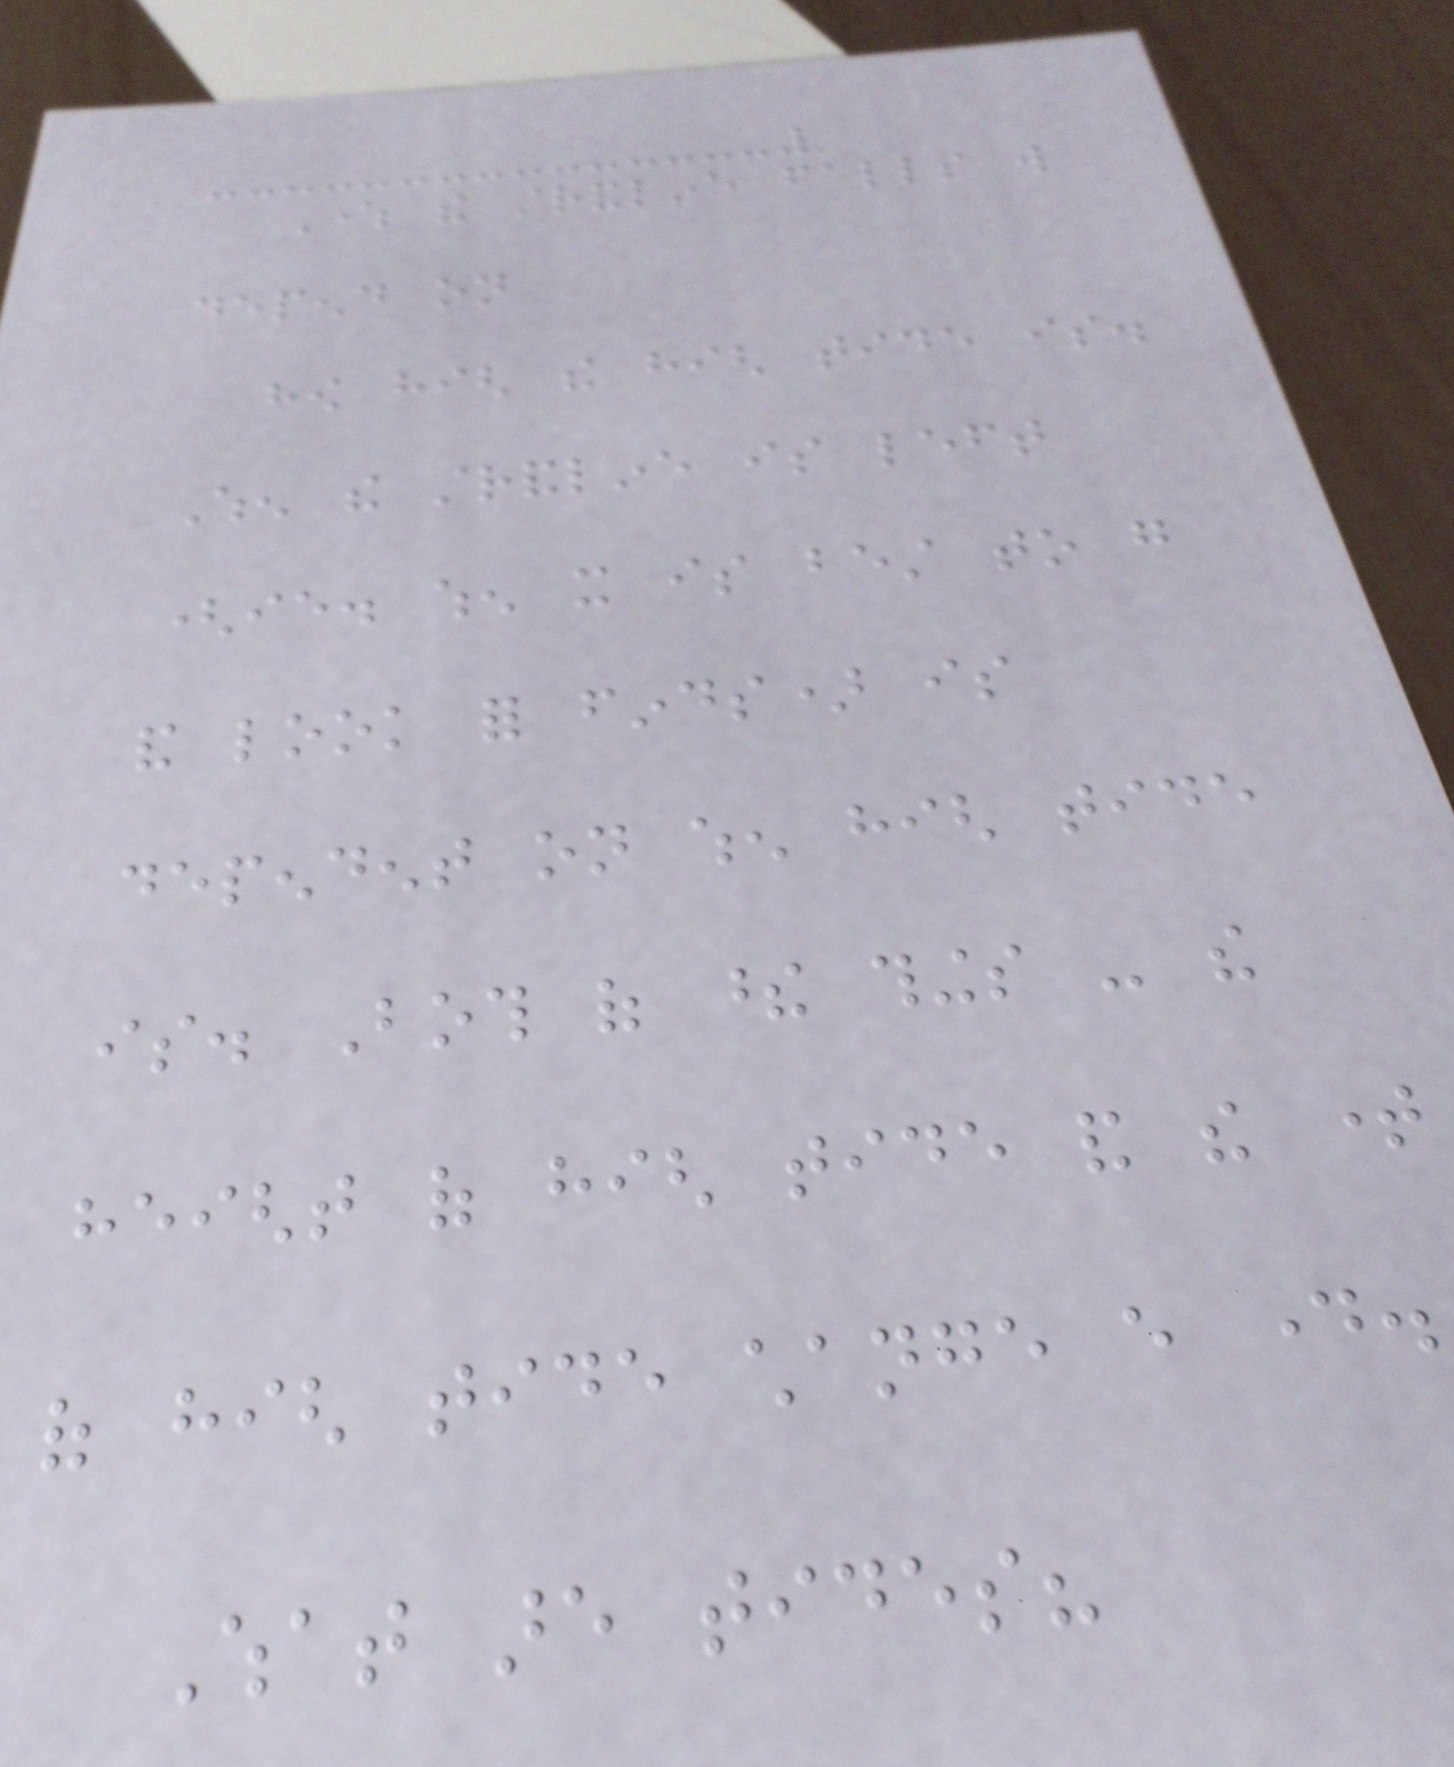Where the strandline falls will
depend on
how high the high tide is.
When the strandline is left
(ie. when it is best to go
and look for finds) is
dependent on when high tide
is. Both of these things - the
height of high tide and the time
of high tide change every day.
What are tides?
